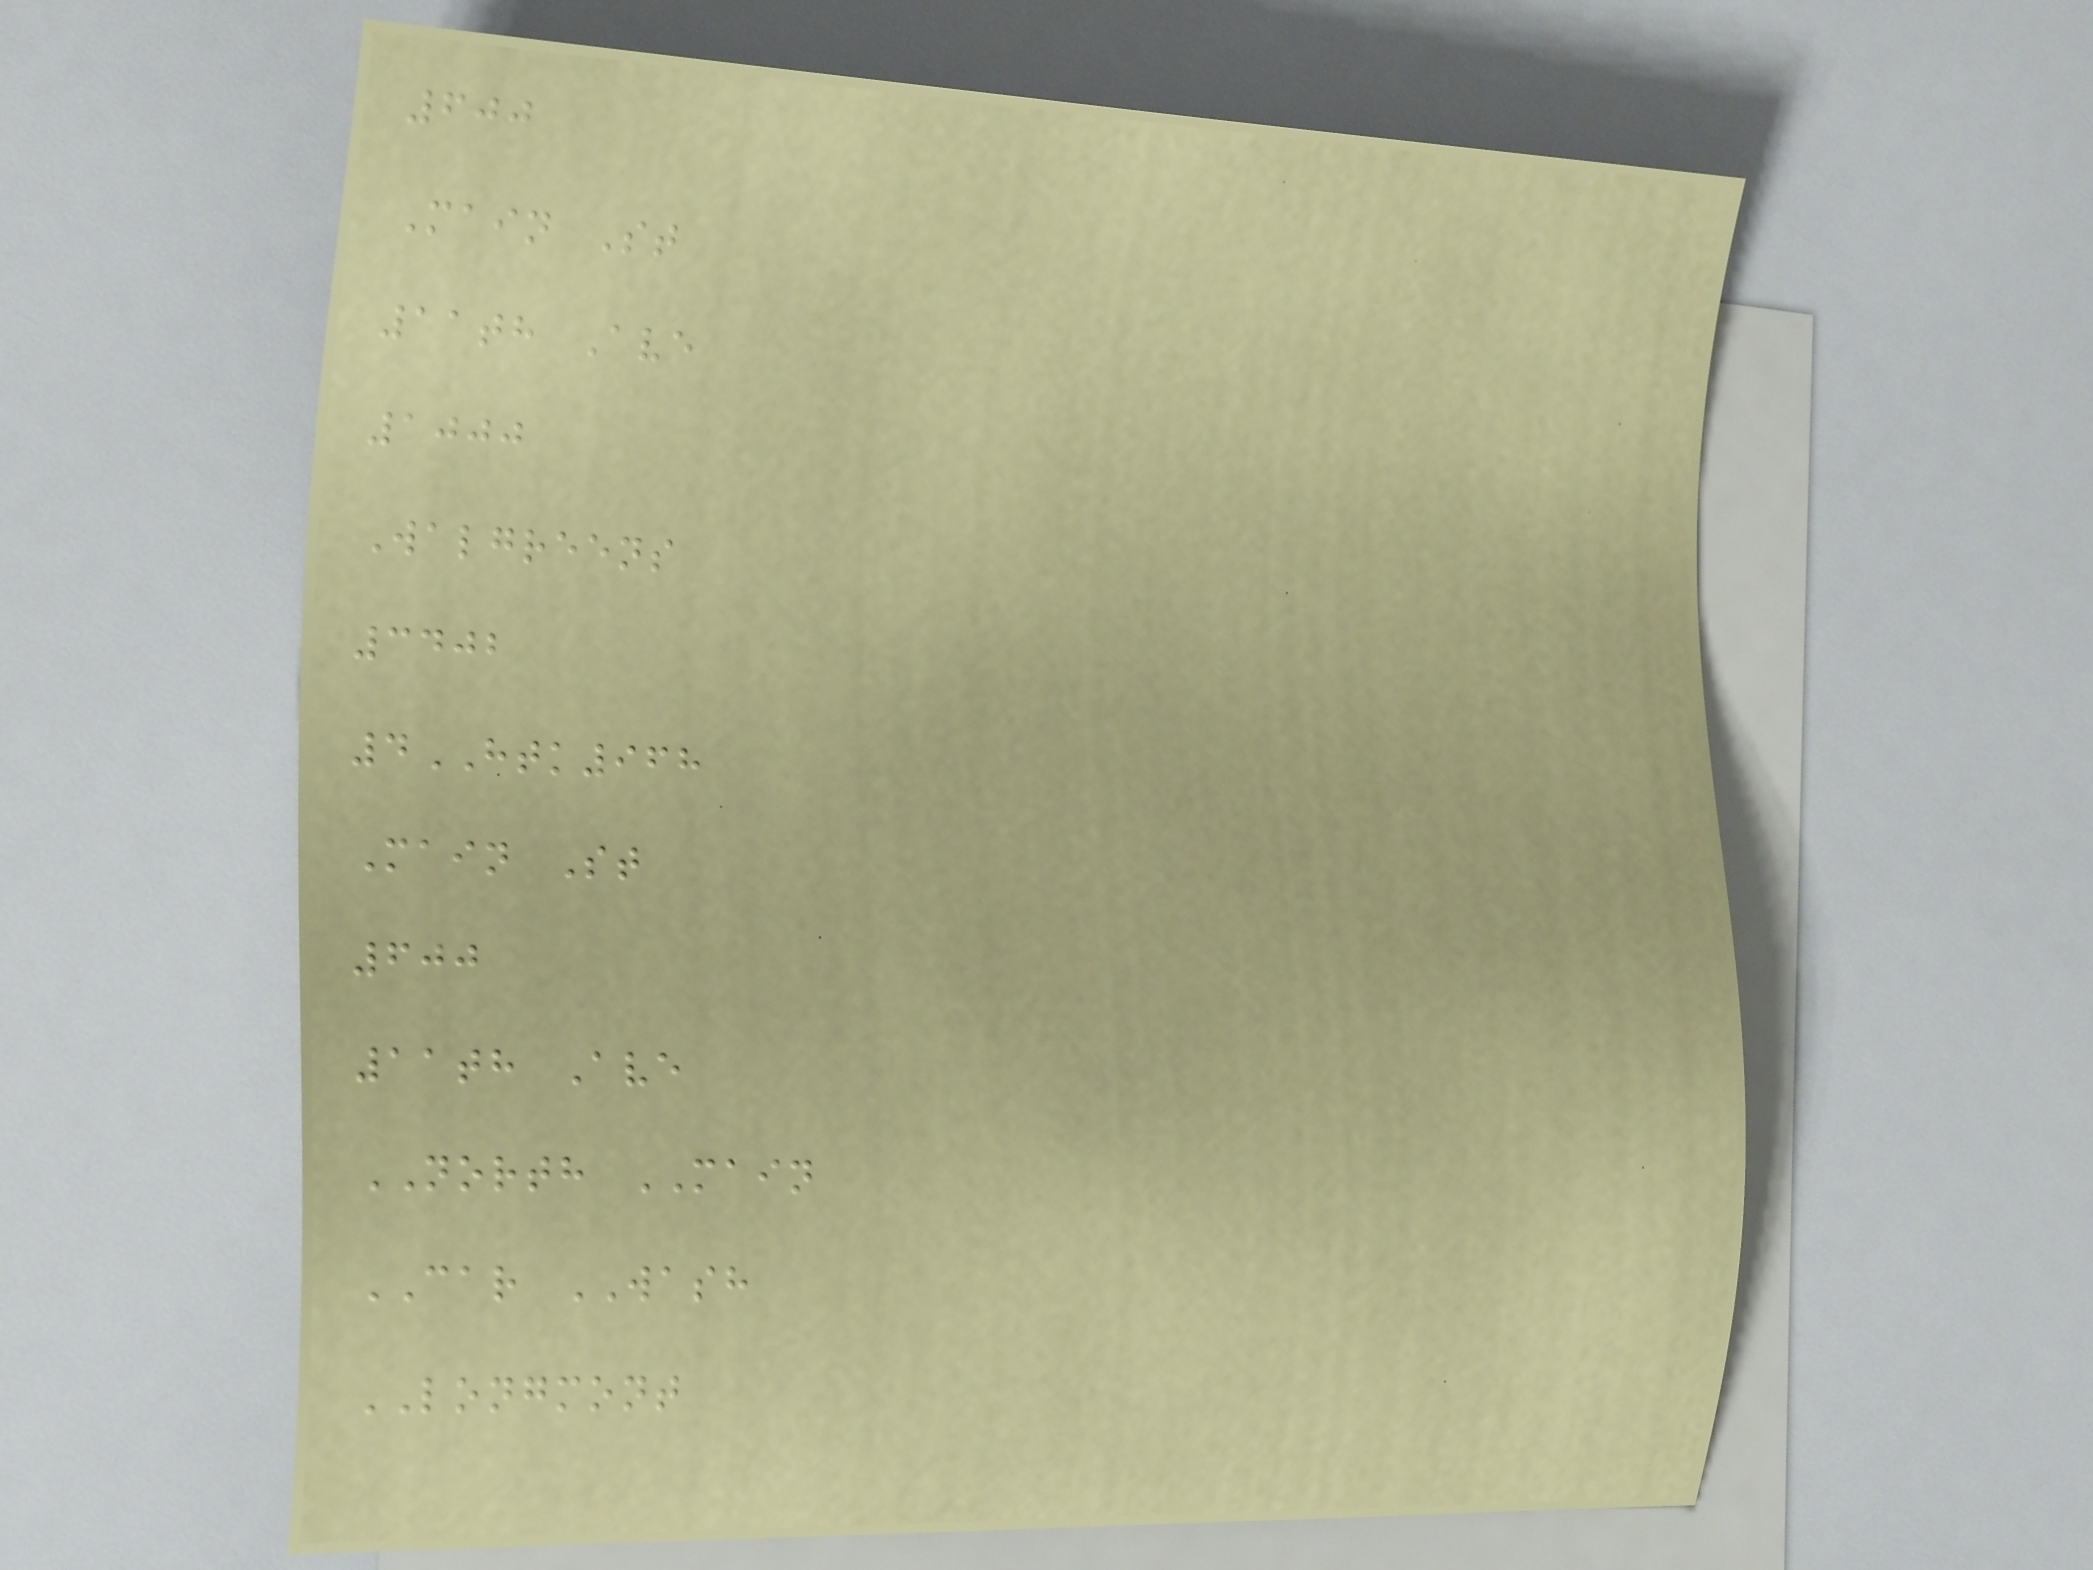600
Main St
11th Ave
1000
Walgreens
3402
4HTK968
Main St
600
11th Ave
NORTH MAIN
CAR WASH
LONGMONT
